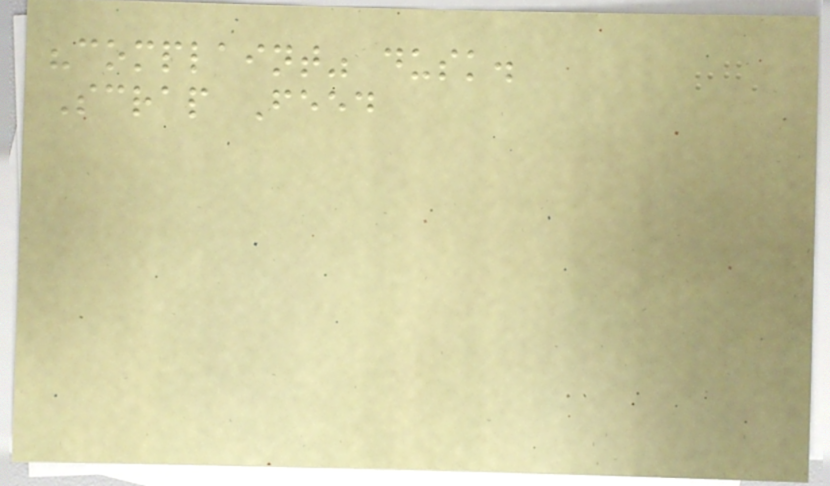"complaint" dusk.
Scrap Feed
